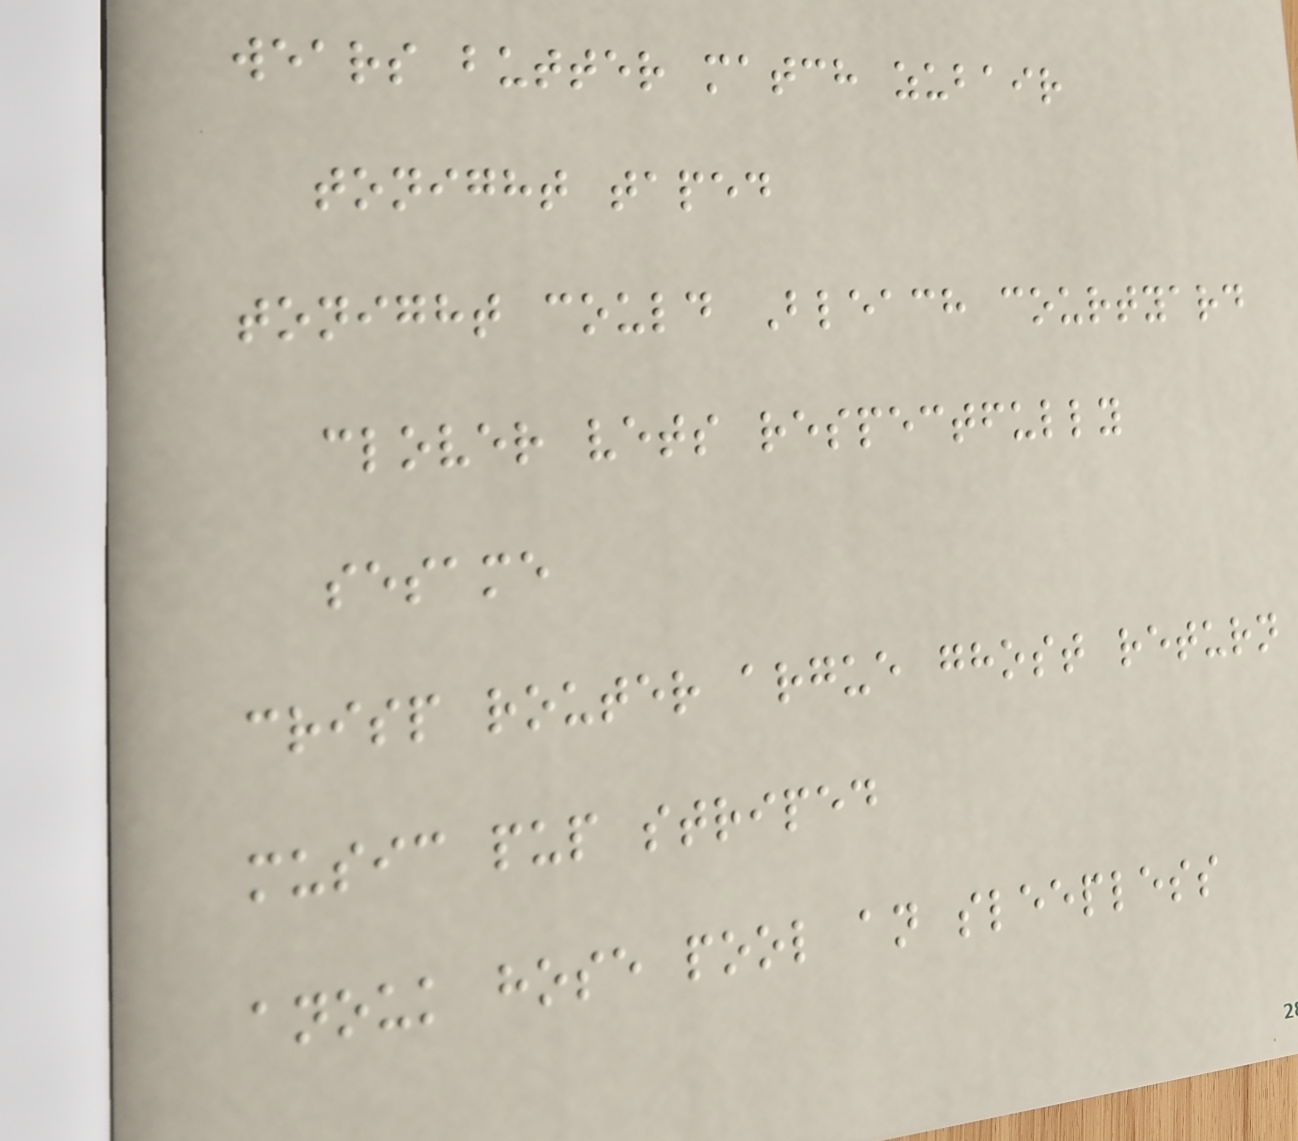wears butter match zubair
tonight taped
tonight could Bleach courtyard
clover vets respectfully
sesame
crisp router argue ghost return
music pup striped
anouk hose pool an sleepless
